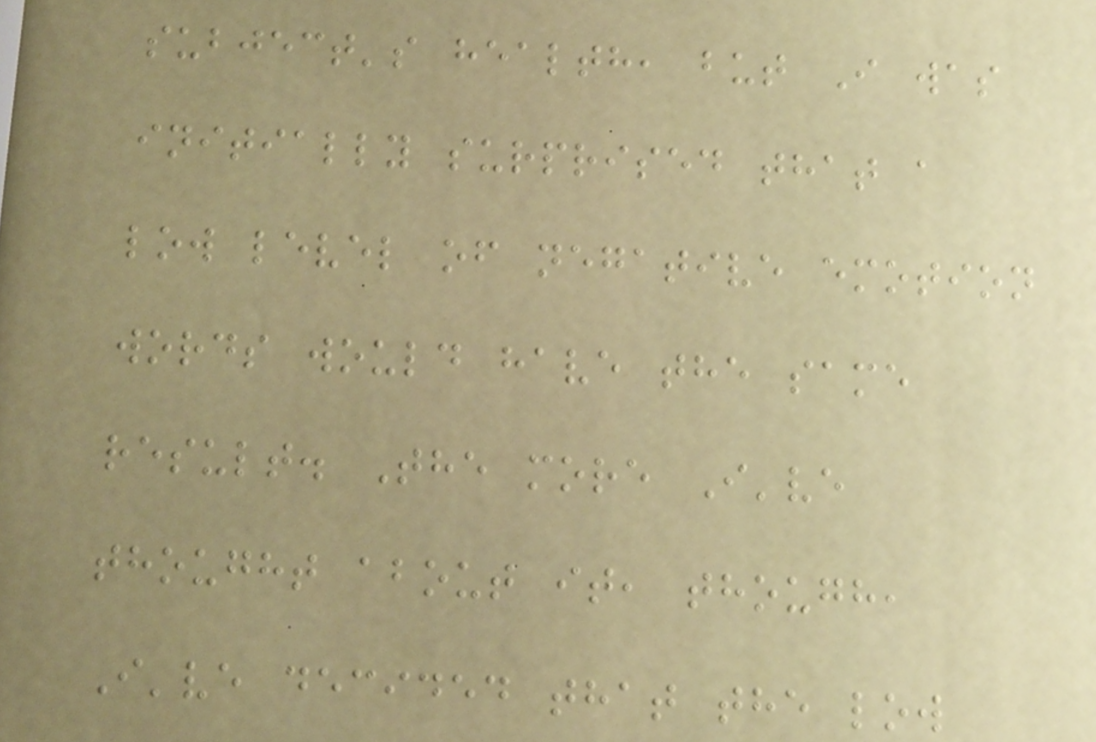subject's health, but I was
initially surprised that a
low level of negative emotion
words would have the same
result. The more I've
thought about it, though,
I've decided that the low
